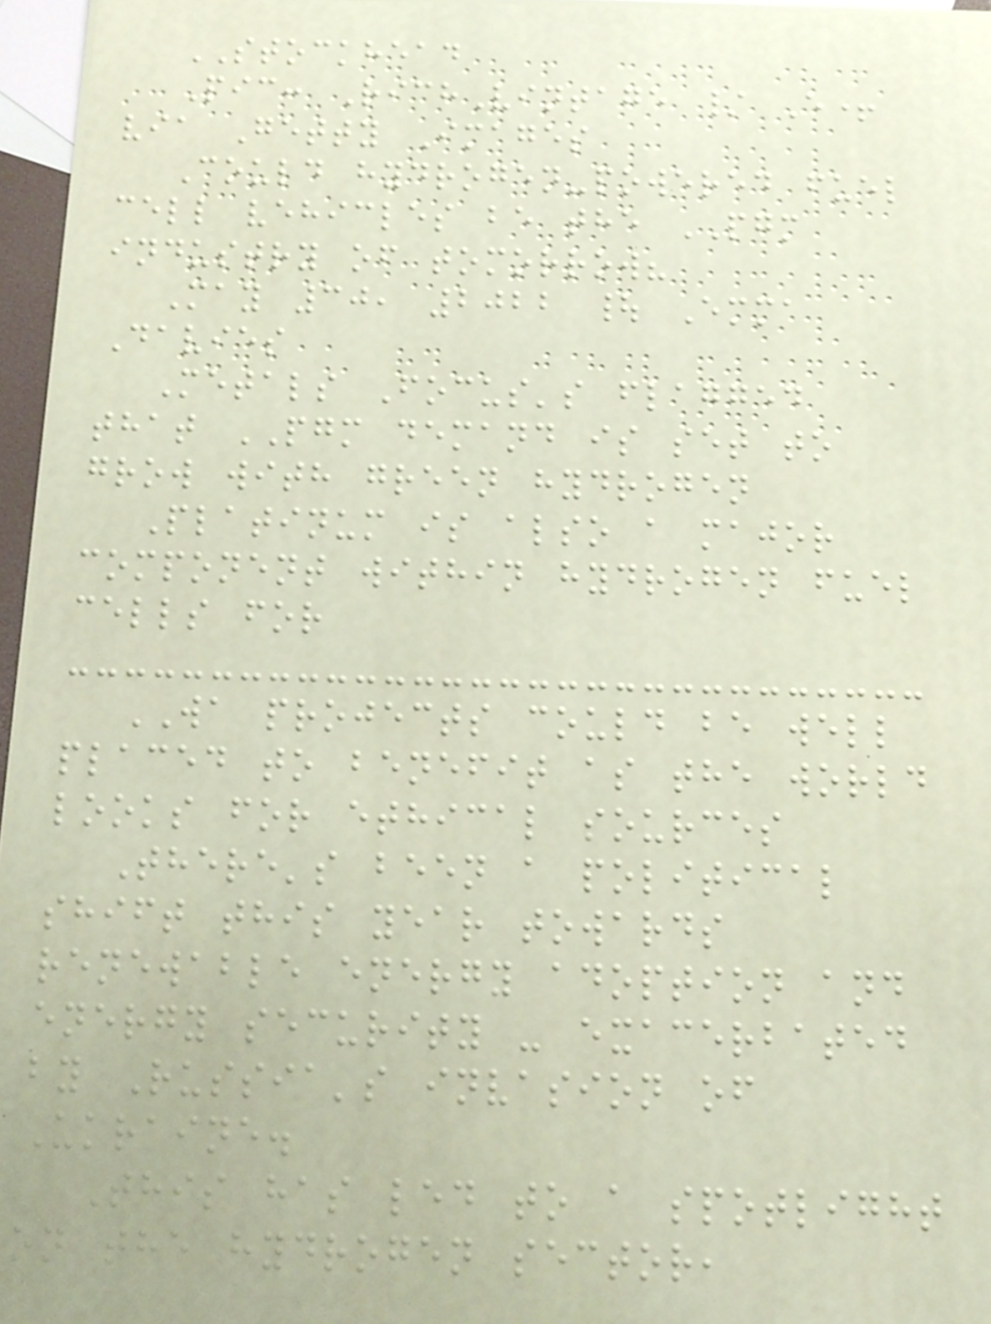STOCKHEAD
Pic: RichVintage / E+
via Getty Images
Could hydrogen-powered fuel
cell vehicles be the PGM
industry of tomorrow?
May 30, 2022 | Emma
Davies
Metals Focus's flagged
that PGM demand is set to
grow with green hydrogen
Platinum is also a major
component within hydrogen fuel
cells for
WA projects could be well
placed to benefit as the world
looks for ethical sources
There's been a political
shift this year towards
renewable energy adoption and
energy security - exacerbated
by Russia's invasion of
Ukraine.
This has led to a spotlight
on the hydrogen sector,
